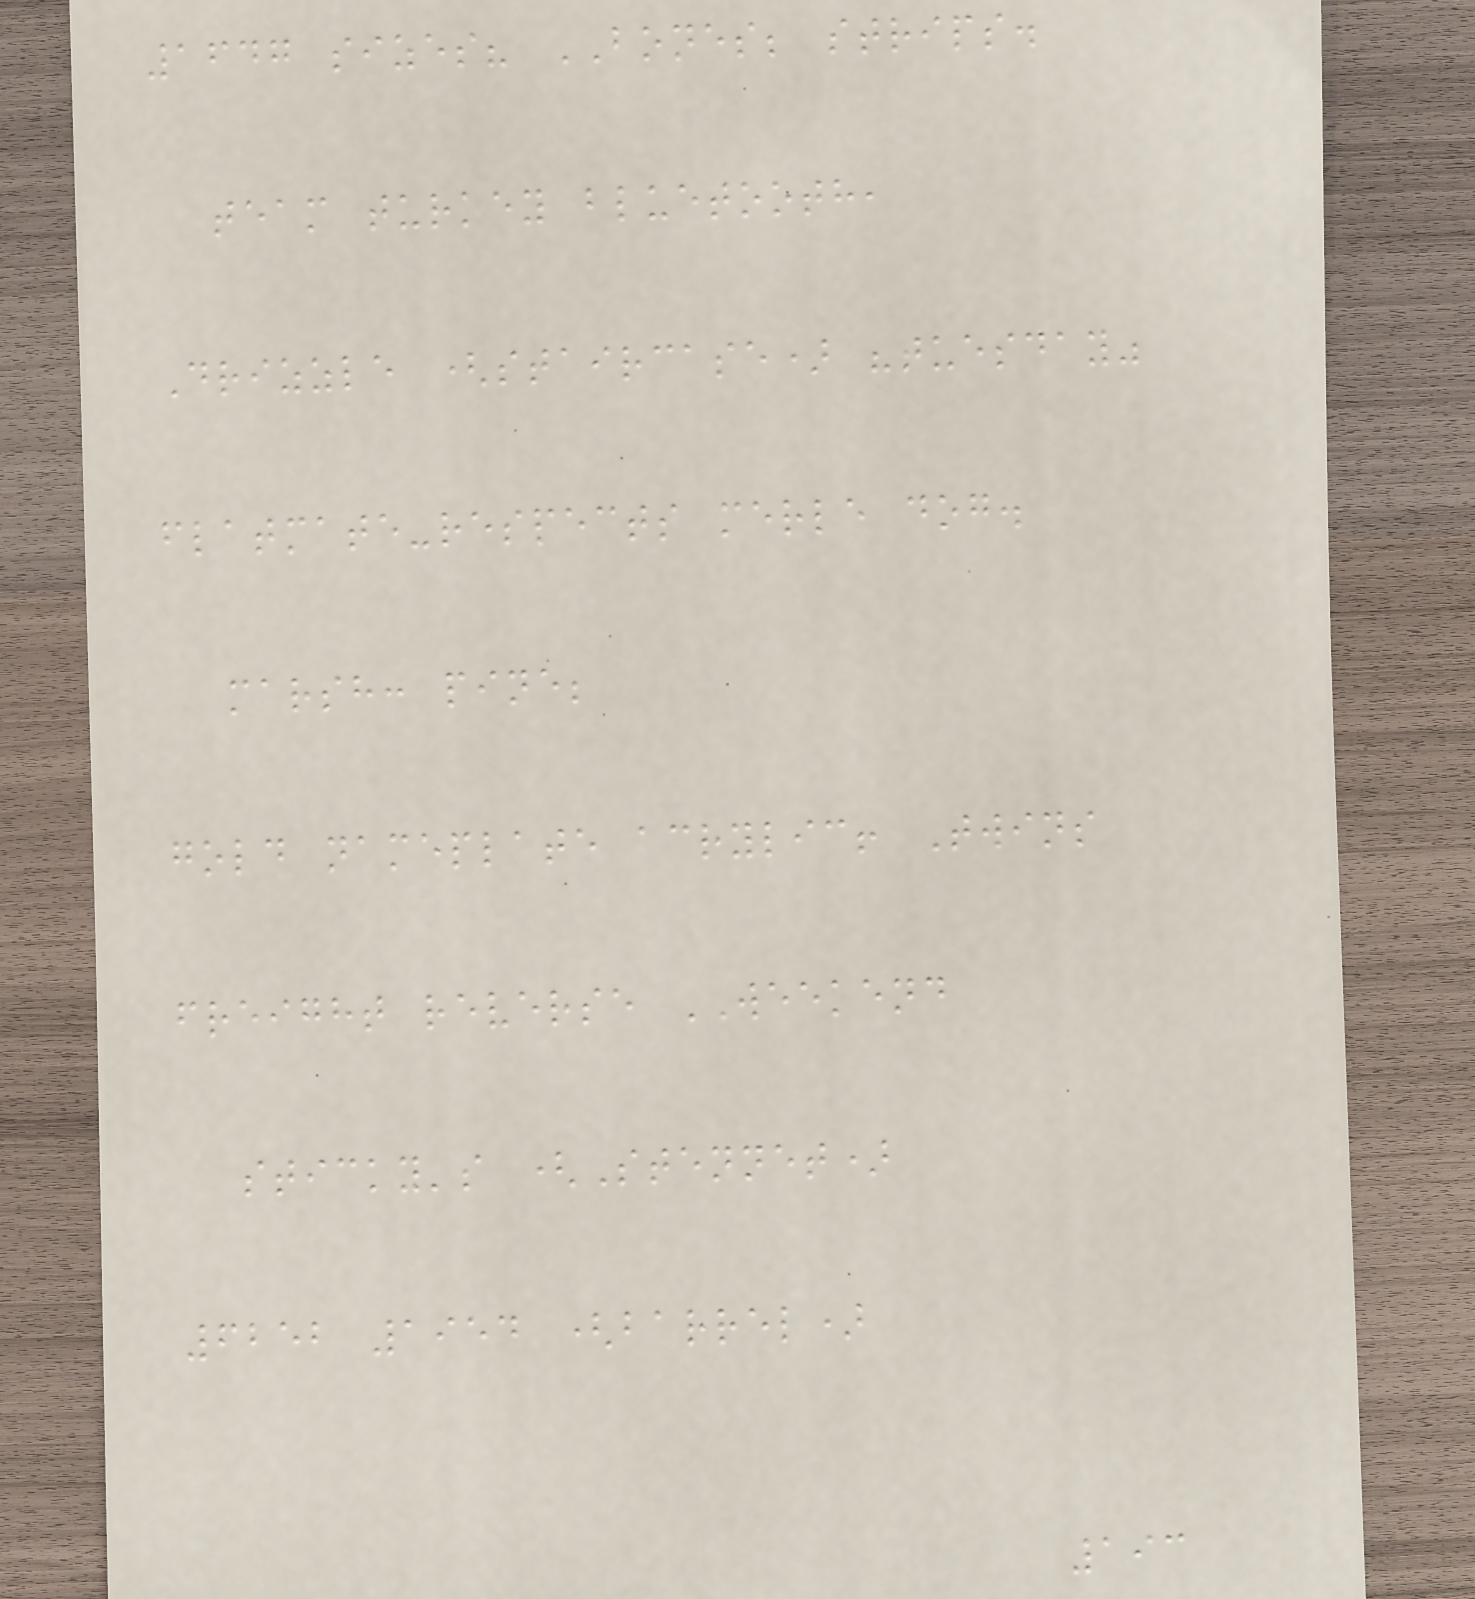1647 sizes? BONES; strips.
team turkey bluetooth,
Drizzle (staircase) "tuesday"
flatmate-respects merle dog.
marsh: pine;
gold nameplate acrylic! Twins
freight reverse WEEKEND
sticky's (Stennet)
6252 1954 (barrel)
193
